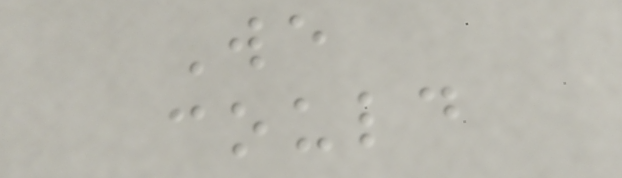We
could
